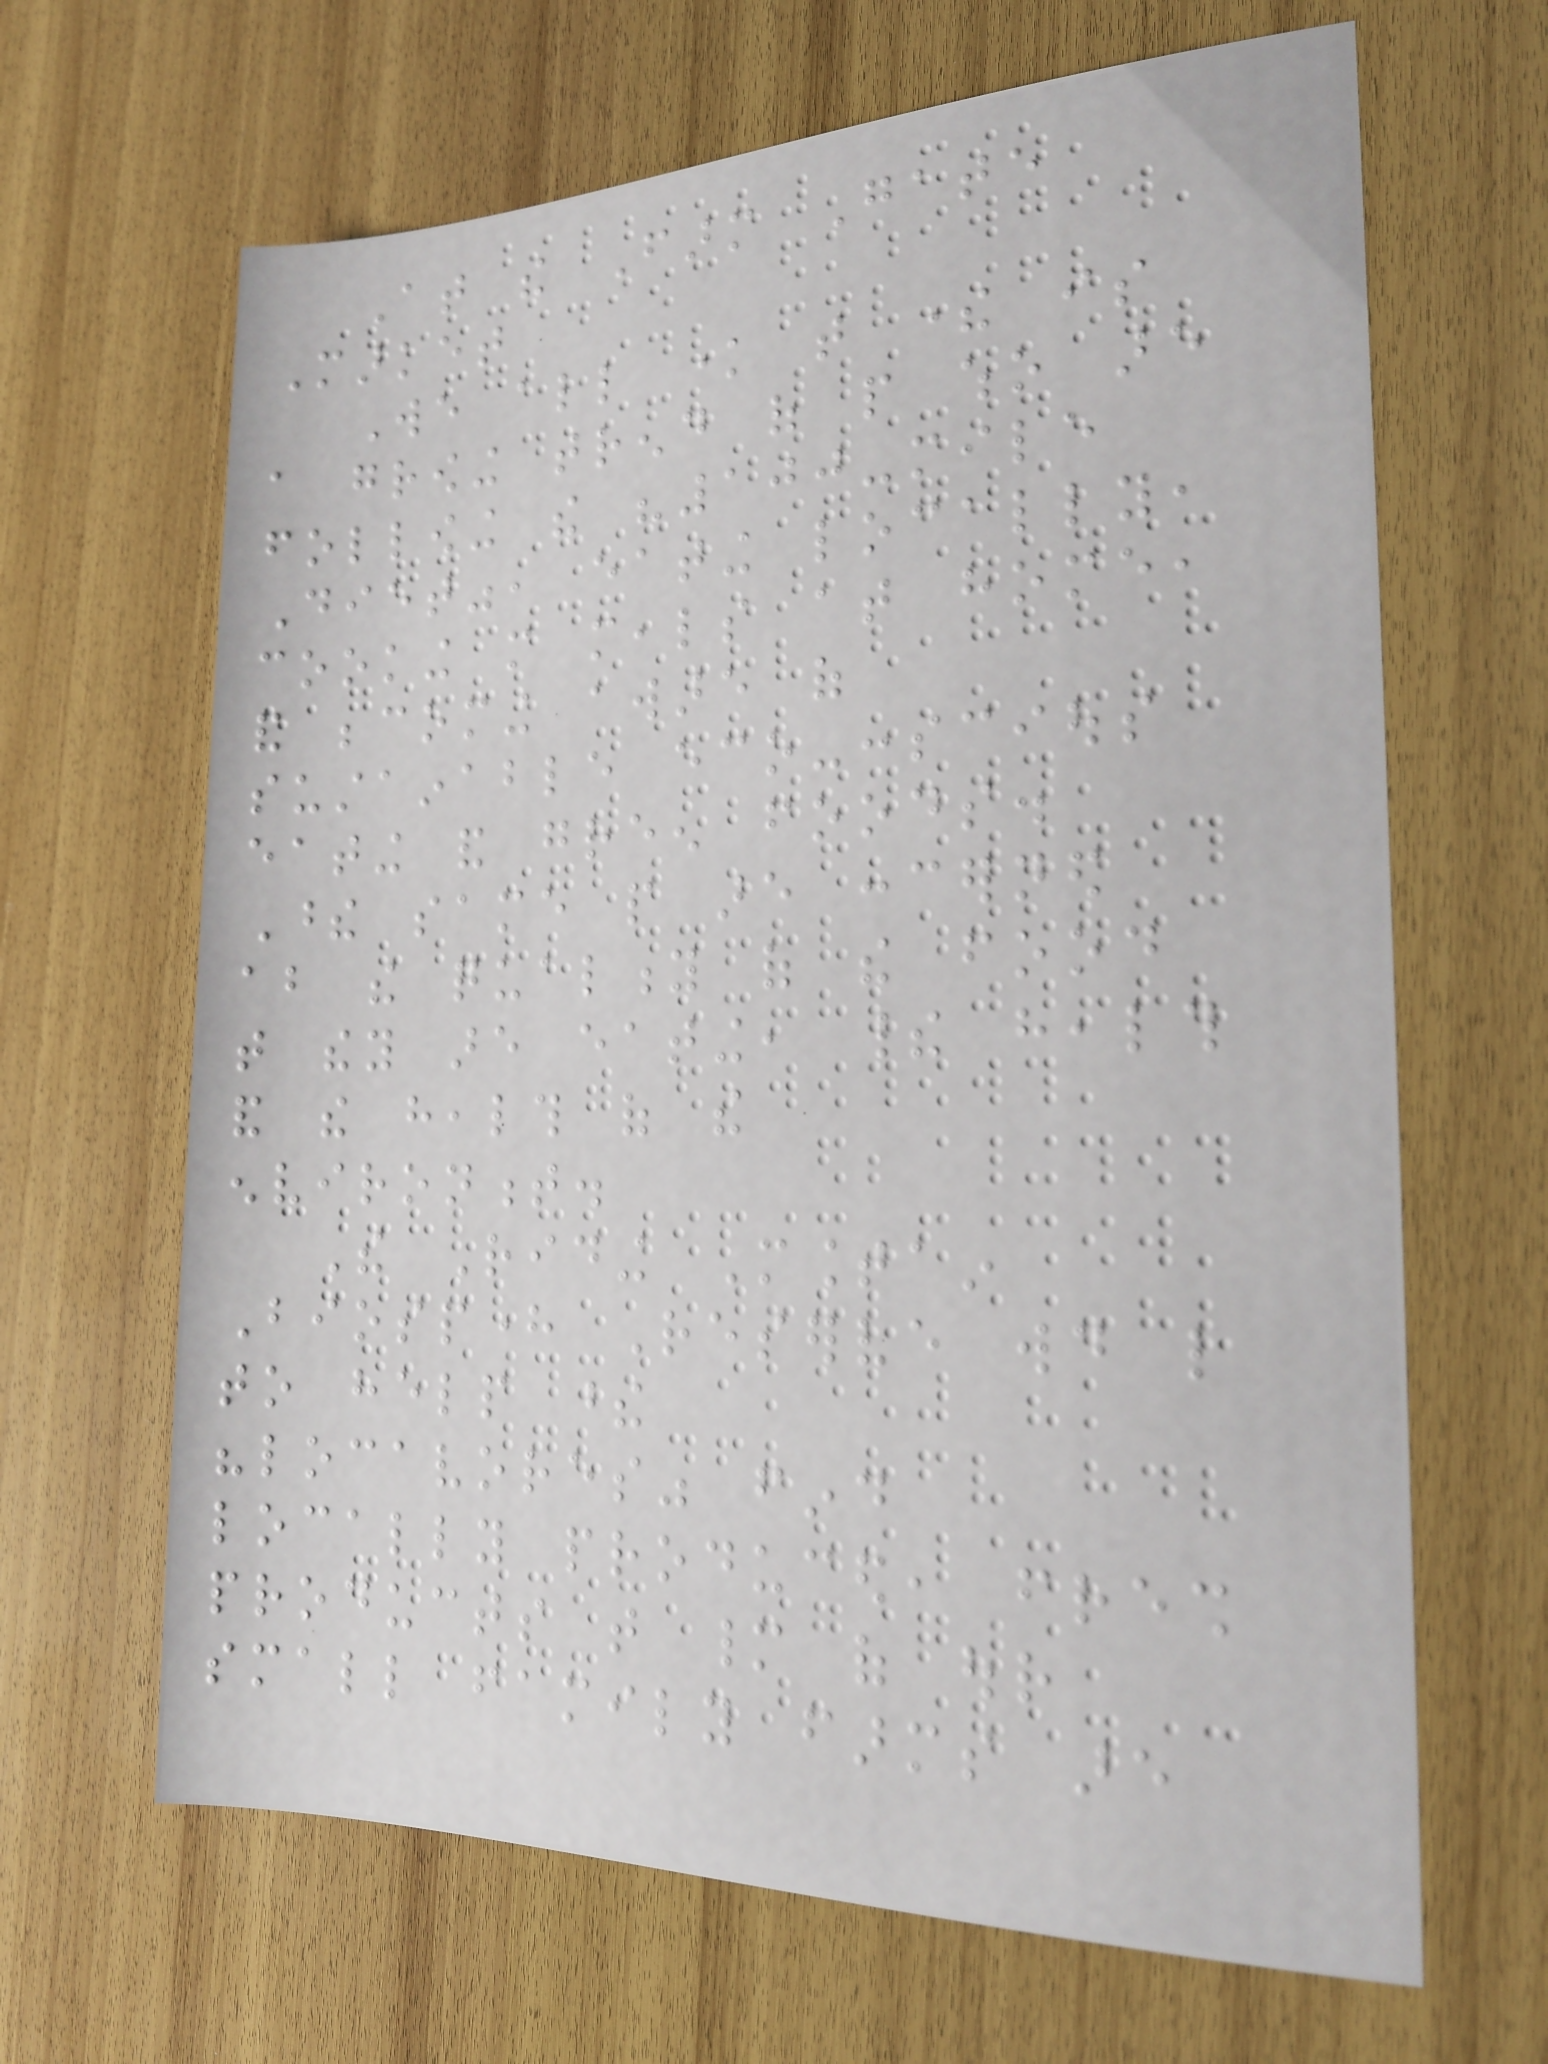At the Farm Gate
Market
We all know that there is
a growing trend of people who are
following the "100-mile
Diet", eating locally,
cooking more meals at home,
and becoming aware of
sustainable eco-conscious
eating and green foods.
These same people are concerned
about the quality of the food
that they are eating, their health
and the health of the
environment.
The Riding Mountain
Biosphere Reserve would like
to help these
"locavores" find
locally produced, fresh
products that many of our
small family farms are
